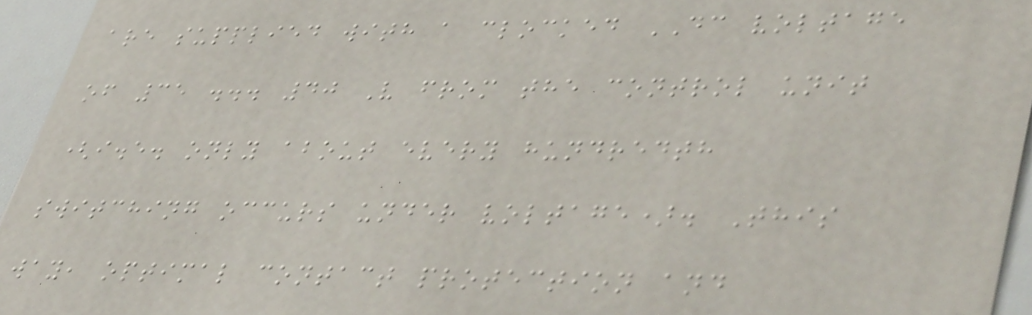are supplied with a clocked DC voltage
of 35 ... 40 V from the control unit
(i.e. only about every hundredth
switching occurs under voltage). This
way, optimal contact protection and
